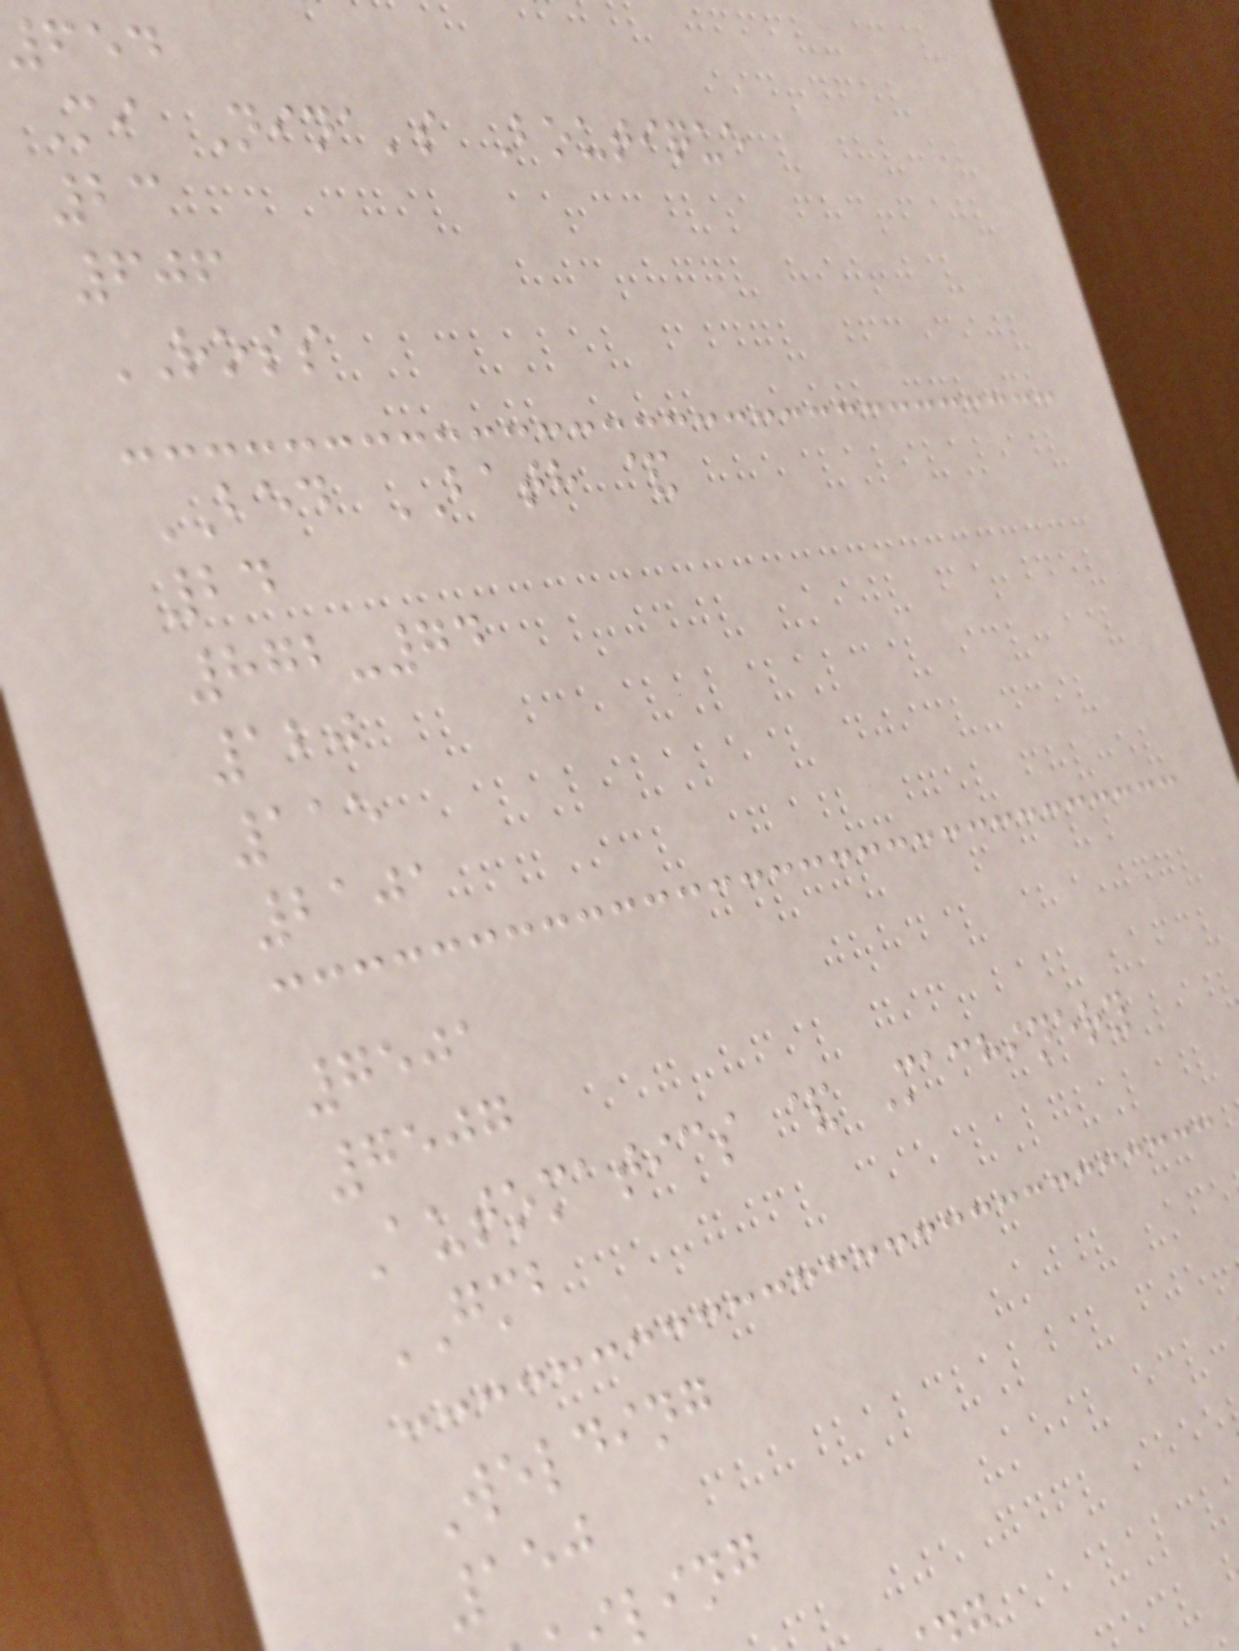Mi Nina's Boutique
23
606
ROSS
BED BATH &
24
872-74
120
115
2101
7501
7507
Automatics & Machinery
GMB
Welding
150
ling
